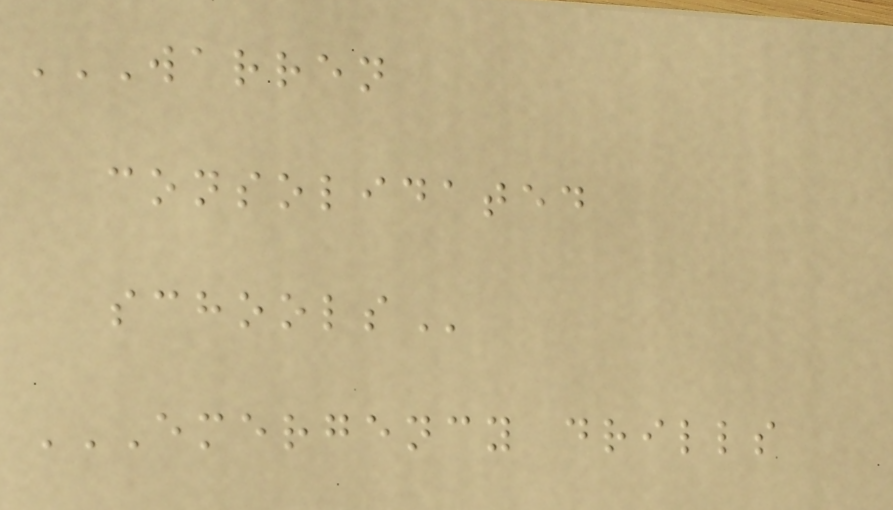WARREN
CONSOLIDATED
SCHOOLS
EMERGENCY DRILLS
